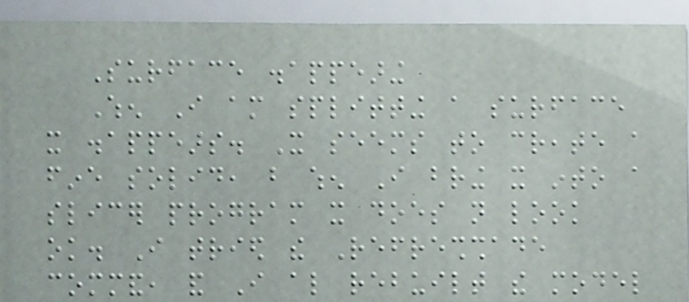Surface disappearing
When I am splitting a surface
it disappears. It seems to create a
fine solid, but when I bring it into a
slicer program it does not look
ok. I tried the Refreshshade
command, and I also rebuilt the model
